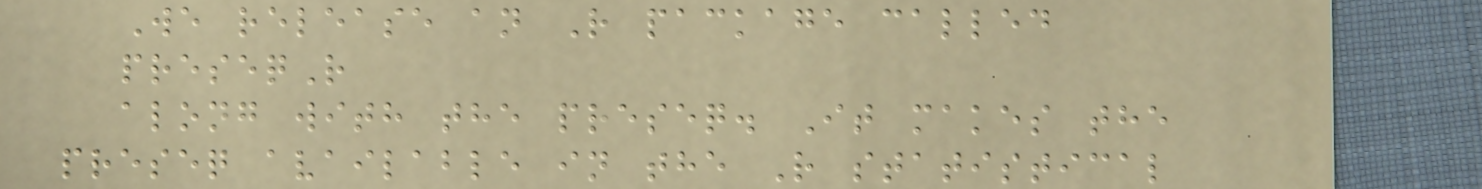We release an R package called
preseqR
along with the preseq. It makes the
preseq available in the R statistical
